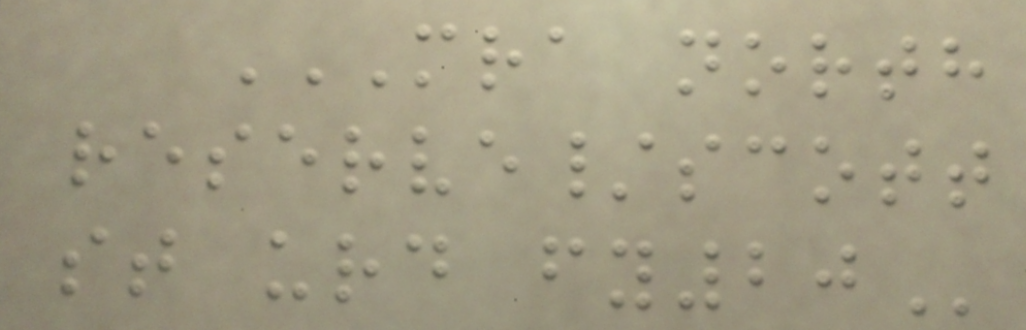MRA NORTH
RESERVE/SCOTT
ST URD FY20
